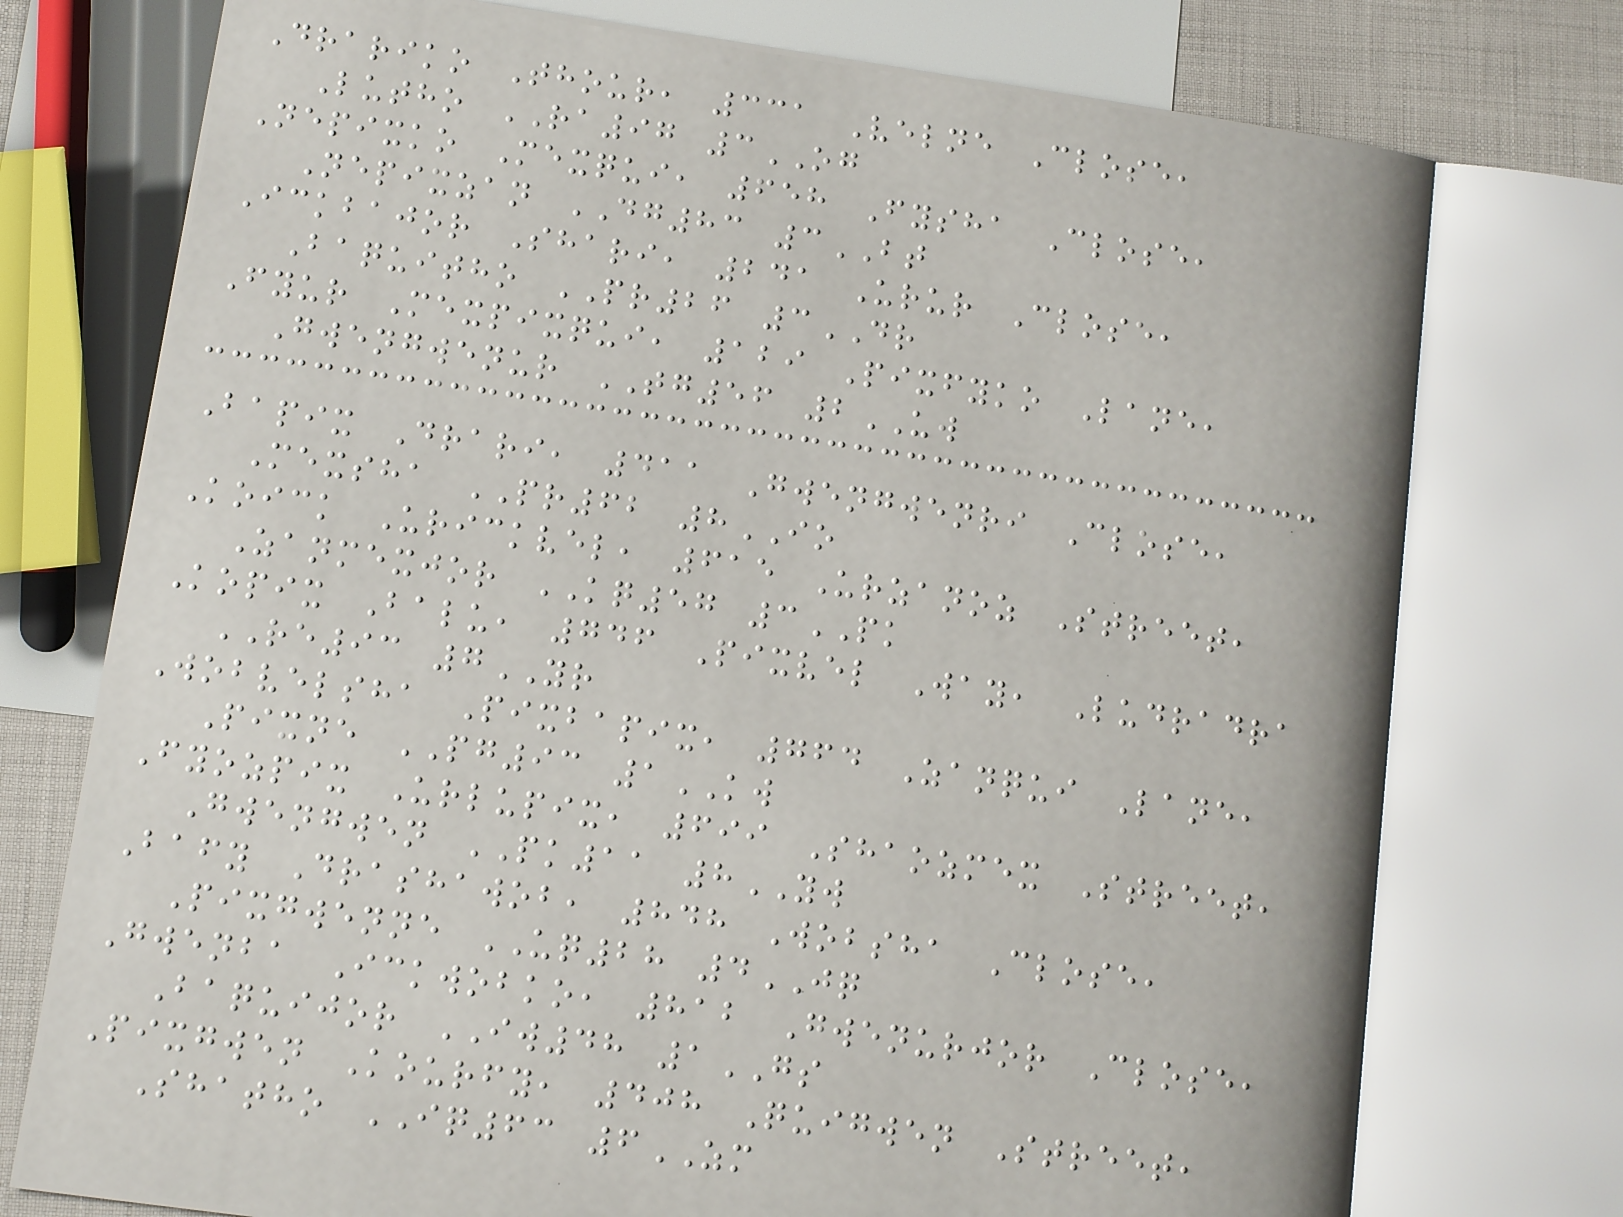Drariko Thour, 331 Velne Close,
Lutho RA97 3OG
Nepixko Mexqui, 658 Fysha Close,
Nepixzan DG83 3BT
Ickbajor Shari, 241 Urur Close,
Baquitho PR26 3DR
Fyur Mexpixqui, 129 Pixfyko Lane,
Gwengwenur TG56 2UW
Bapix Drari, 411 Gwengwenri Close,
Mexsha PR62 8IO
Koick Urickvel, 615 Urzanoz Street,
Zanmexjor KQ57 3PK
Kopix Balu, 746 Pixvel Way, Ludradra
RE93 7YR
Wobvelsha Pixbapix, 764 Zanqui Lane,
Pixne PG93 1KW
Fyozpix Urlupix, 699 Shaozmex Street,
Gwengwen PK11 8YW
Bafy Drashawob, 848 Wobsha Close,
Pixgwenne UQ28 4JQ
Gwenba Ickwobko, 812 Gwenurjor Close,
Baquijor IW48 1GS
Pixgwen Kourfy, 408 Quigwen Street,
Shatho IQ63 6ZM
